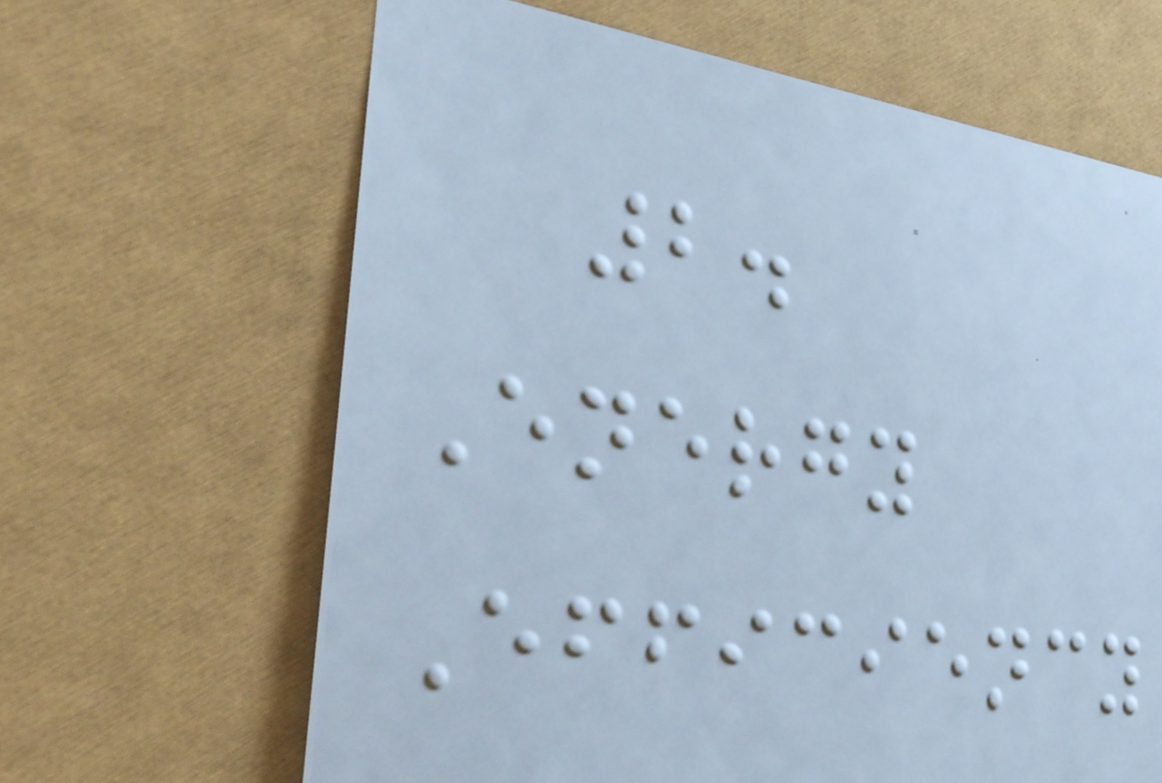2.
Energy
Efficiency
